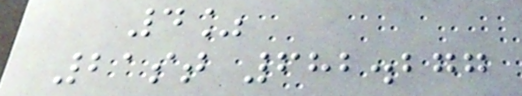4%
21st 682.277
